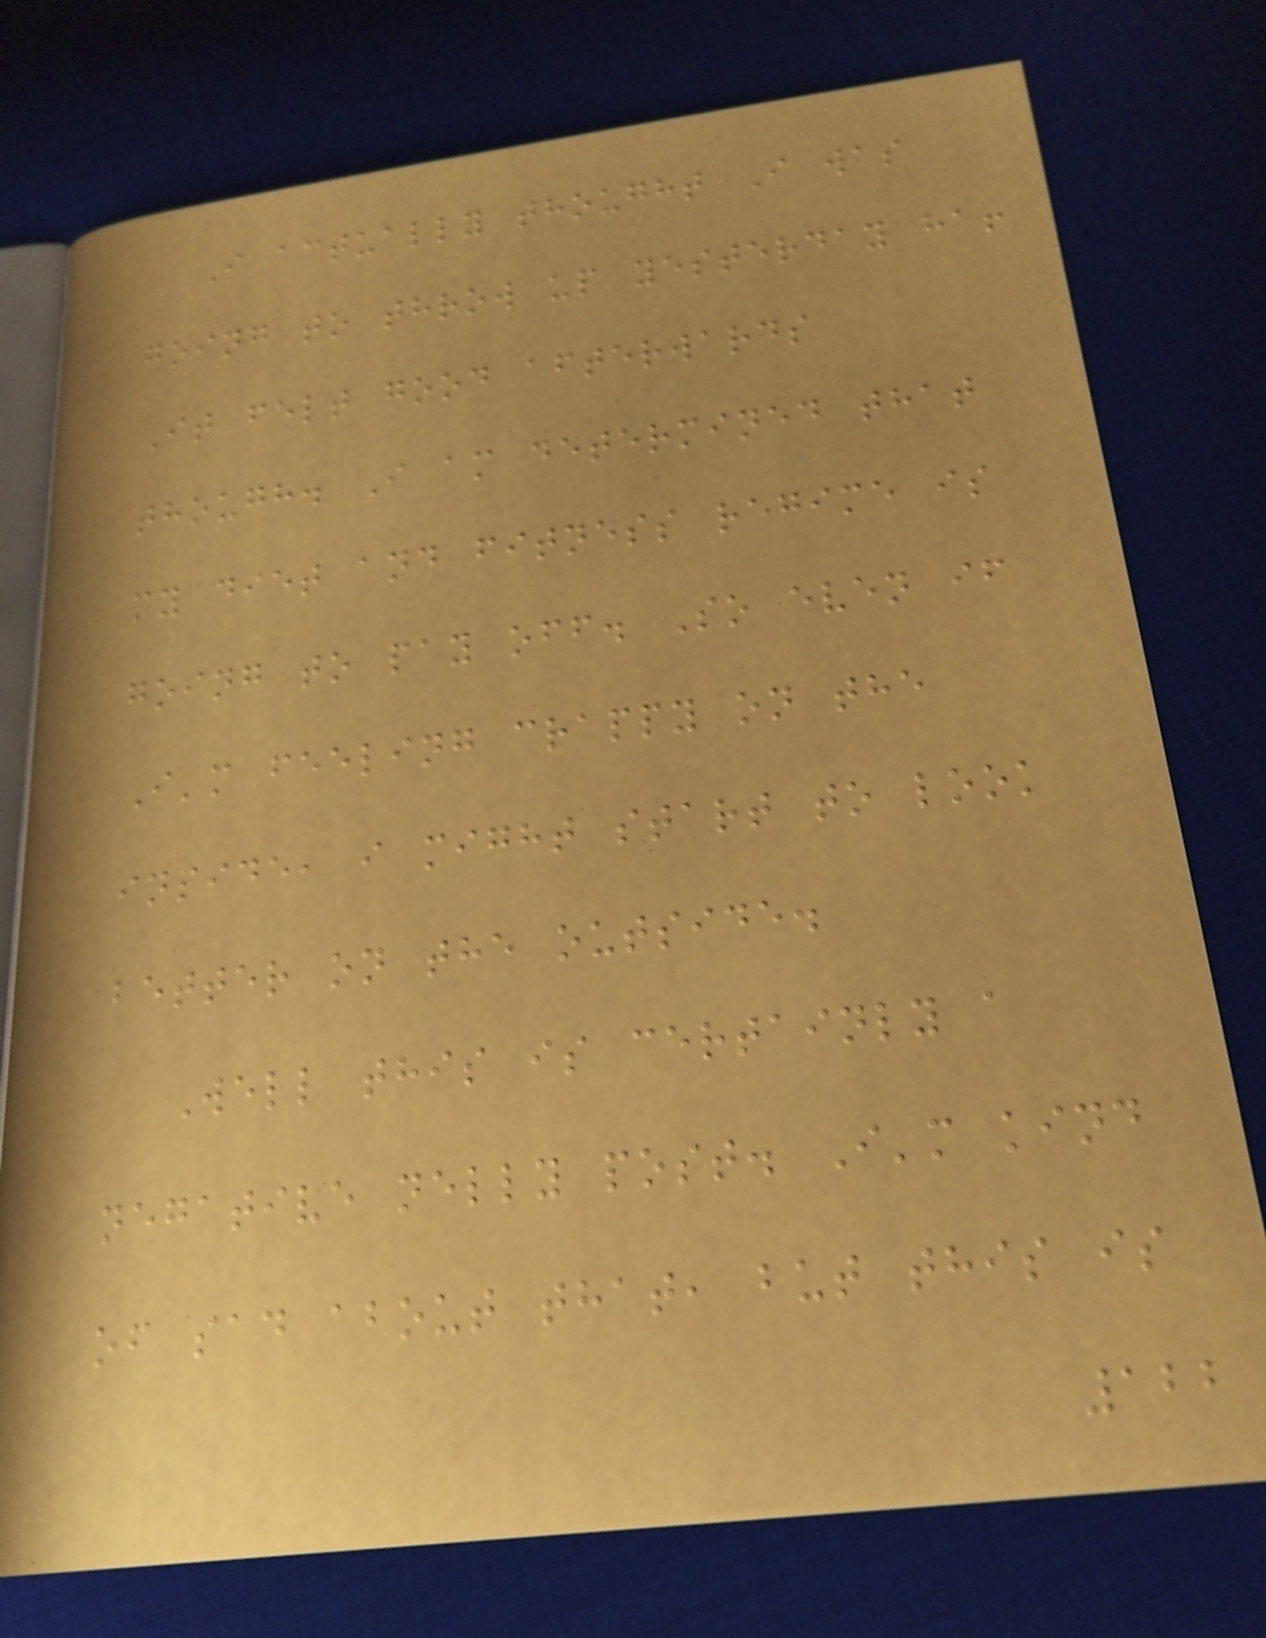I actually thought I was
going to throw up yesterday ha!
It felt good afterwards
though. I am determined that
my diet and fitness regime is
going to pay off. So even if
I'm feeling crappy on the
inside, i might start to look
better on the outside.
Well this is certainly a
negative nelly post. I'm kind
of sad about that, but this is
122
